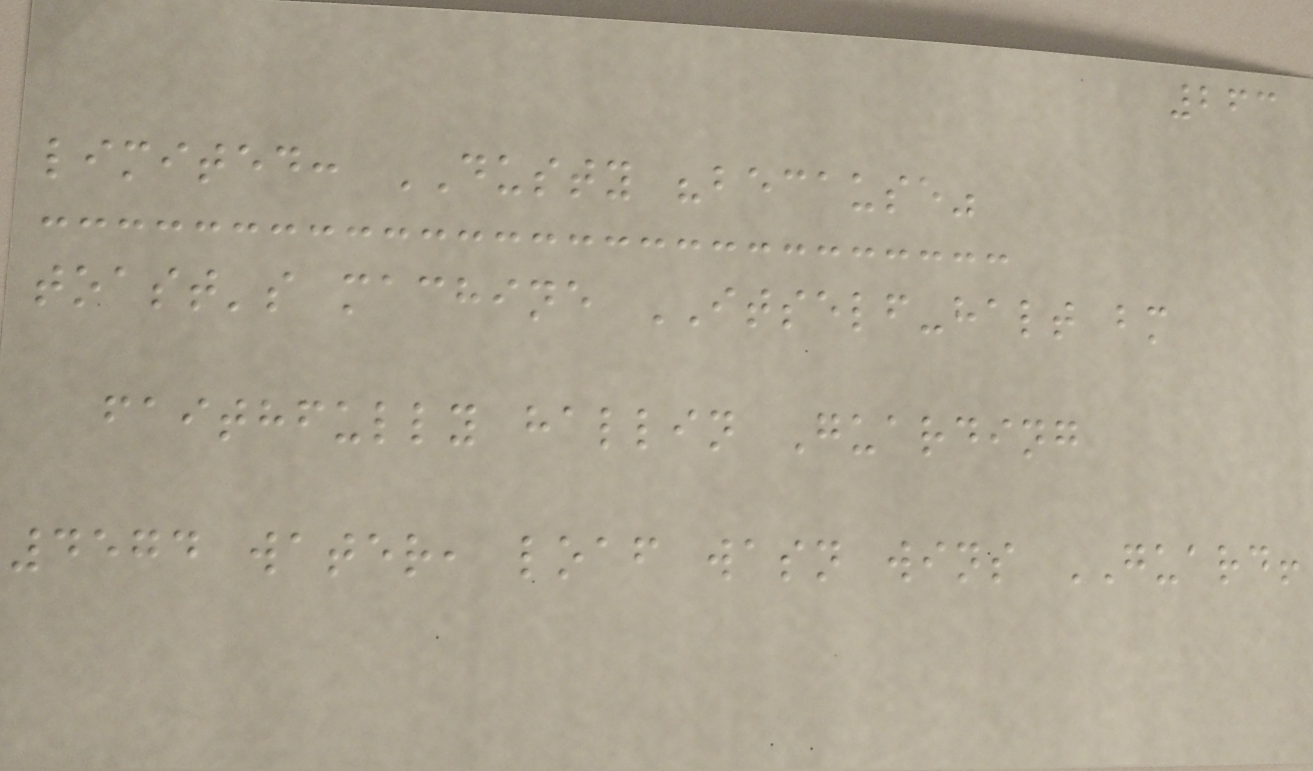263
limited: DUSTY "because"
toast's machine ITSELF-halt bm
faithfully hallin Guarding
4574 water, loaf wasn wins GUARD!
